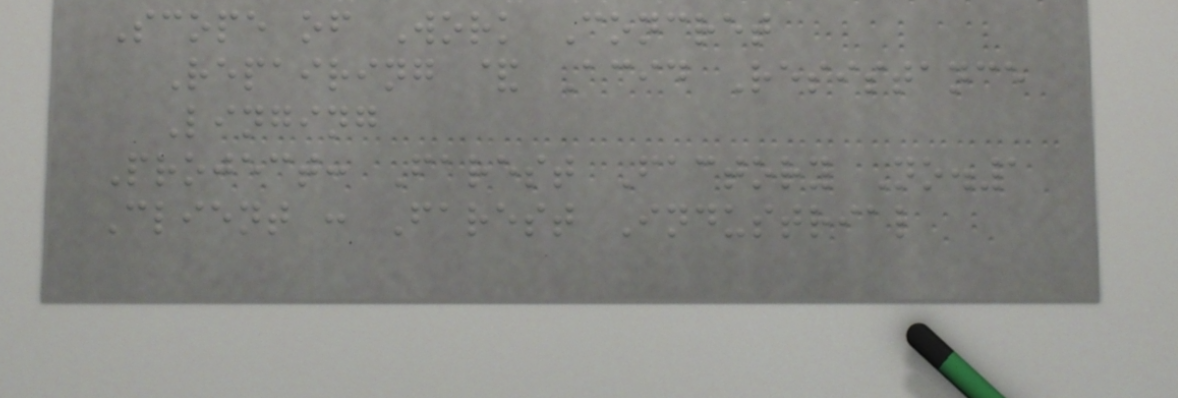Scope of Work Concret
Repairing & Acid Resistance
Linging
Project: Farest Factory No.1
Client : Farest Industrial
